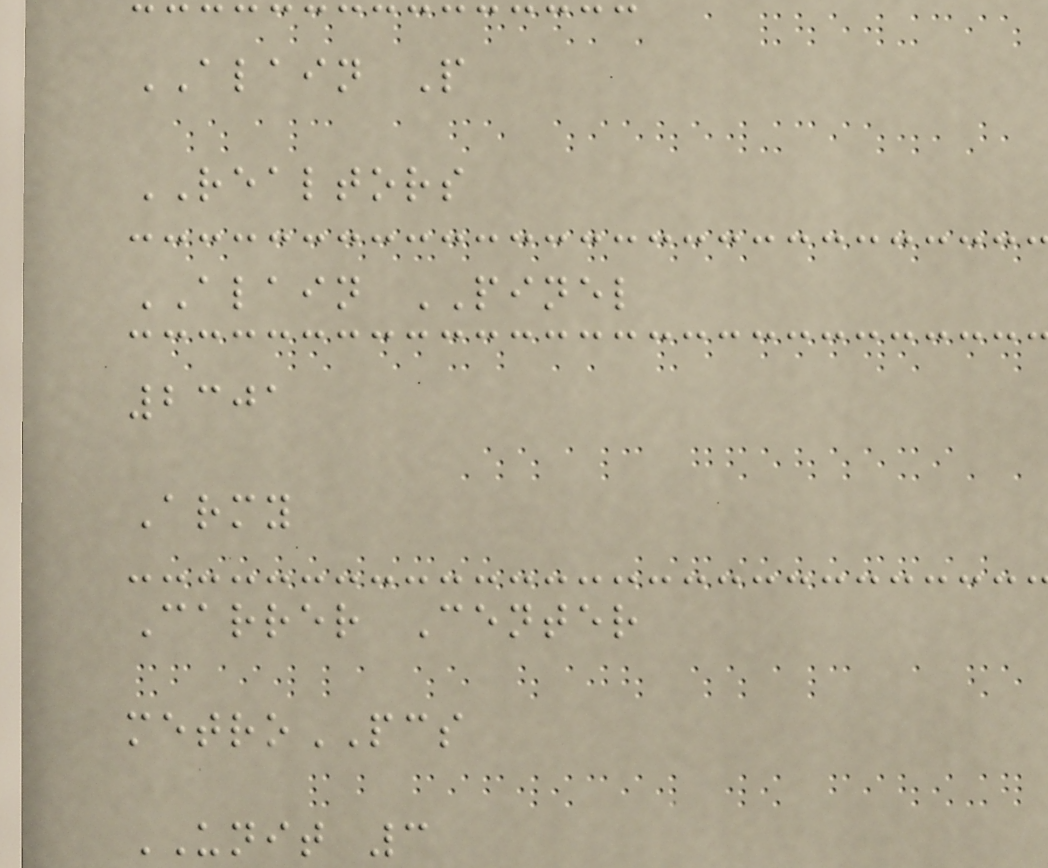ALAIN P
REALTORS
ALAIN PINEL
2301
Army
Carrer Center
metroPCS
UNIT 3
